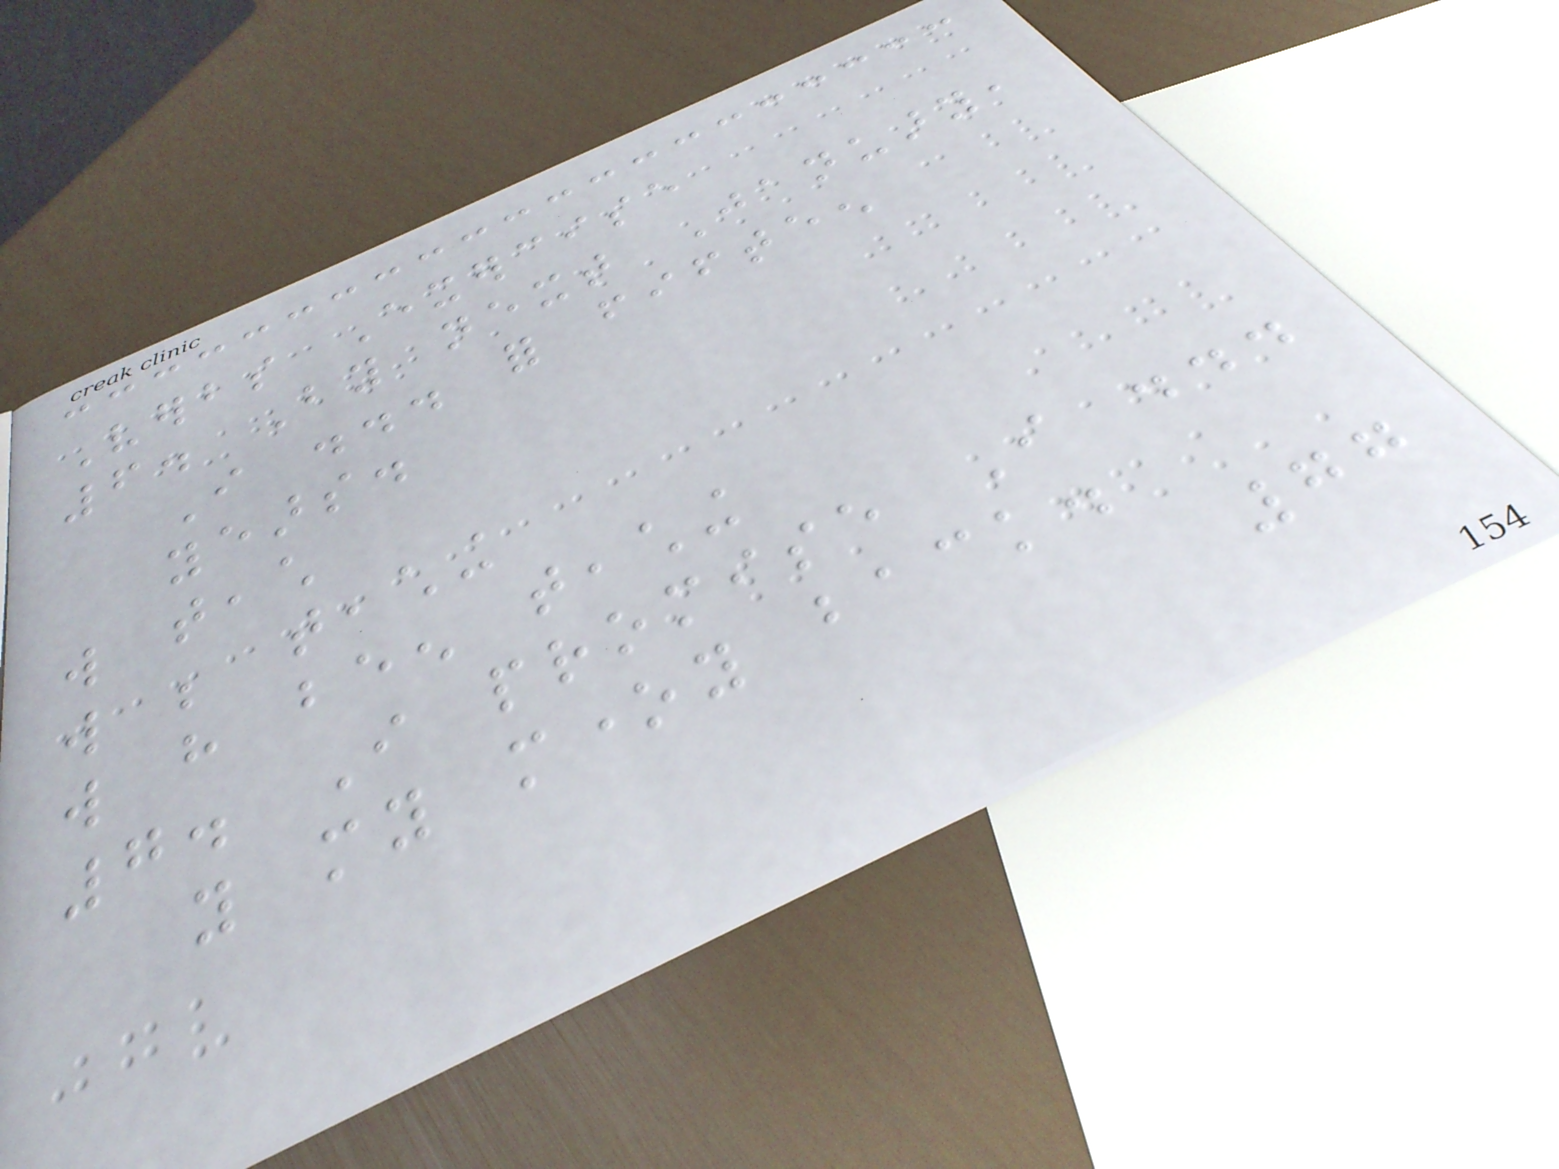Verbs Exercise
6. By next January,
I ... for fifteen
years.
will teach
will be teaching
will have been teaching
7. I promise I ...
you my money back.
77
